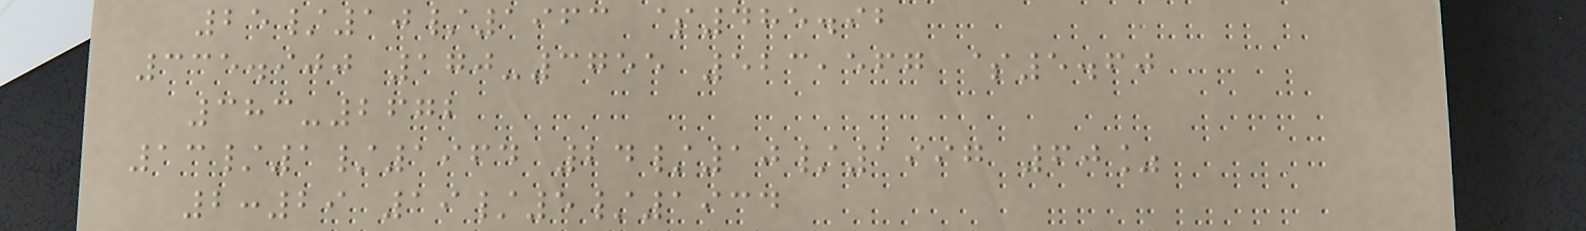25/10/1963 $485.92
335.900 170-3755 523,567 $5.60
383-2672
13/1/1964 24/10/1997 60%
2:29 19/5/1934
